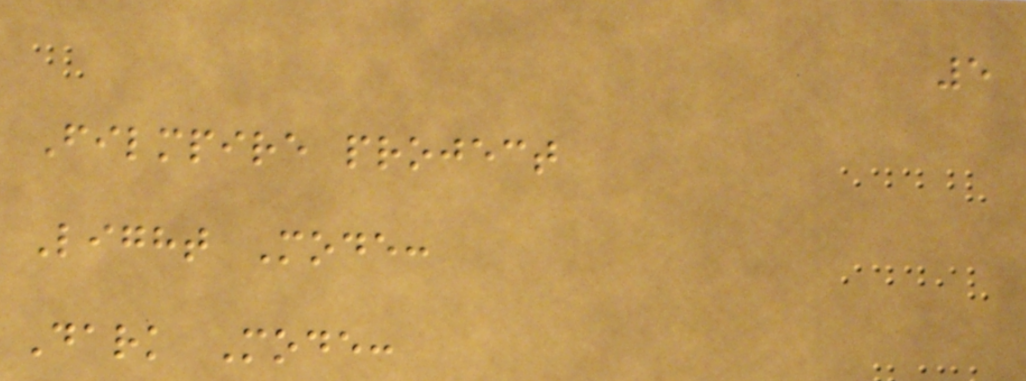5
Filmpire project
Light Mode:
Dark Mode:
